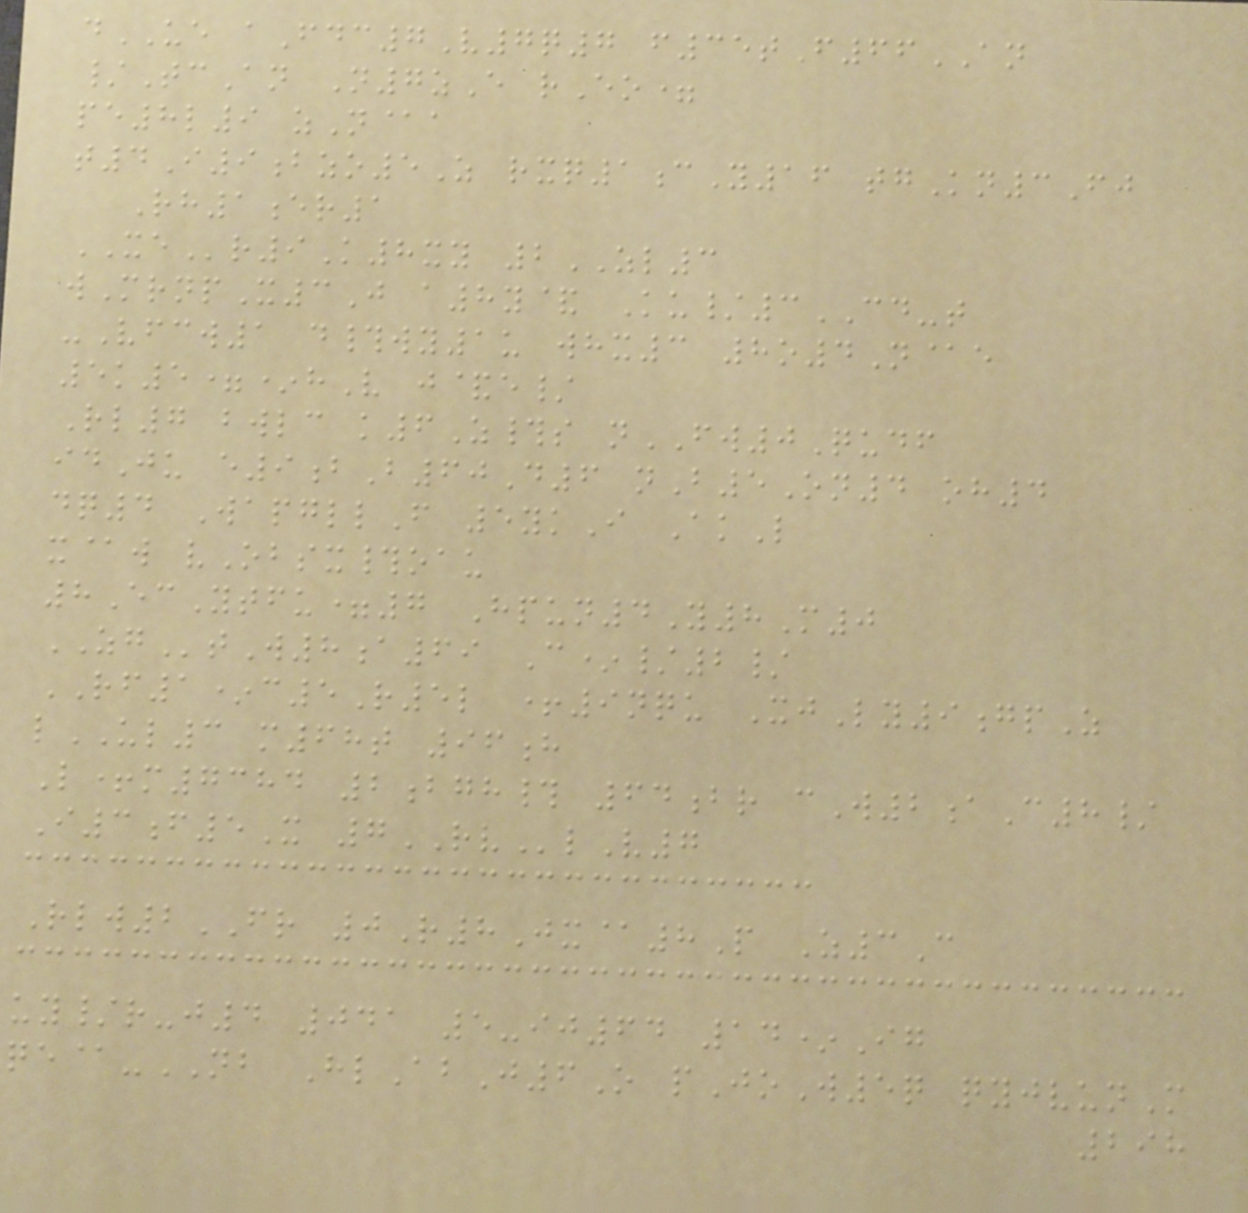dUE aFdc7V7q7 f35tF66AN
/TcAn N7zE rEo=
pe8l9 zN@a
t4I9bzo5Z rxq1cY16 tgKn3Fj
Rh1er1
XEr9K8xy 2ZL3
wMrnpX3J a8y& Ku/3CD-t
-Vfcw1 d#wy1u whx3 8o4N@e
5k5=*hV j&e/
Rl7 bwlc k6Z#s nFW0Qudf
idJu e9bB60D6 nB5On4 oh4
dq4 WapgllF 5ykI AkL
x@w vObsx#oau
8EcYtfu=7 Hpun4Y8M0
ZGtW8a69 C*/2/
RF1*c5R5l +9nqu XjLy9gpZ
lUL3 m68t 96h
L+m7384 2bgh# 64br cW2aC8/
I3f5X 7RVlV7
Rlw2FR 0R8Jx@8P Z3C
uy/r-j4 041 5-ij64 14*Ig
qe@-NB HlAbJ6O pJoW5q qyjvunM
298
